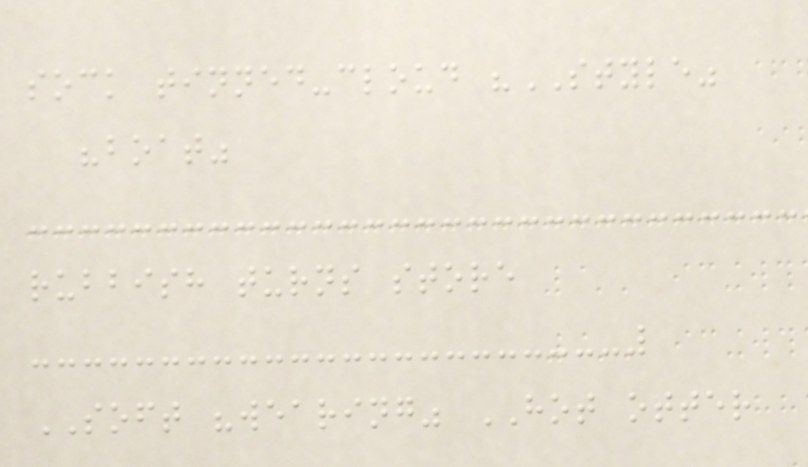sock tinned-cloud "STYLE"
"boat"
rubbish turns store
SOFT "wearing" HOT otter
